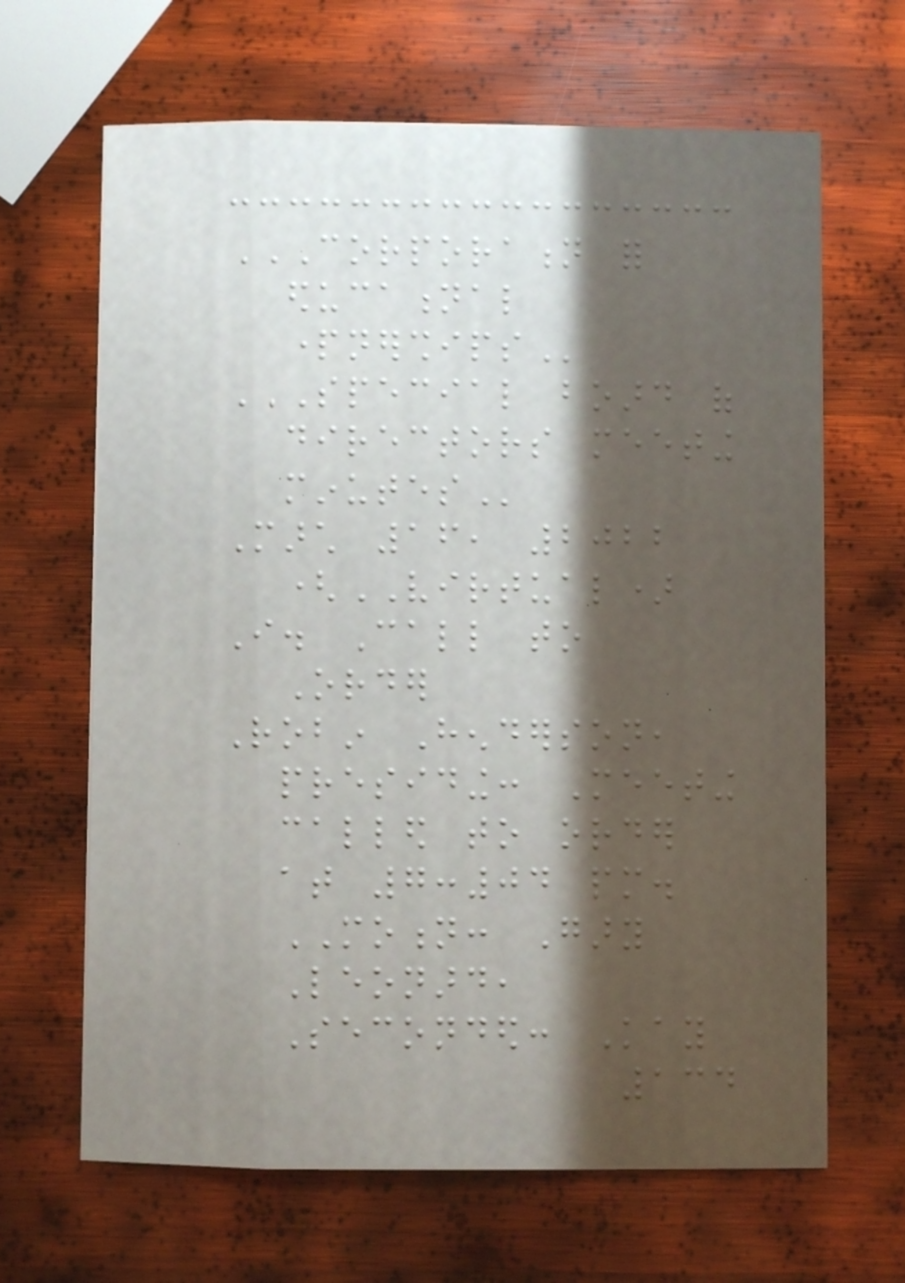CORPORATION FOR
EDUCATIONAL
PARTNERSHIPS
SPECIAL BOARD OF
DIRECTORS MEETING
MINUTES
March 16, 2022
(VIRTUAL)
I. Call to
Order
Robin Henderson,
presiding: Meeting
called to order
at 7:04 pm.
MOTION: Gary
Leonard,
Seconded: Kay
134
